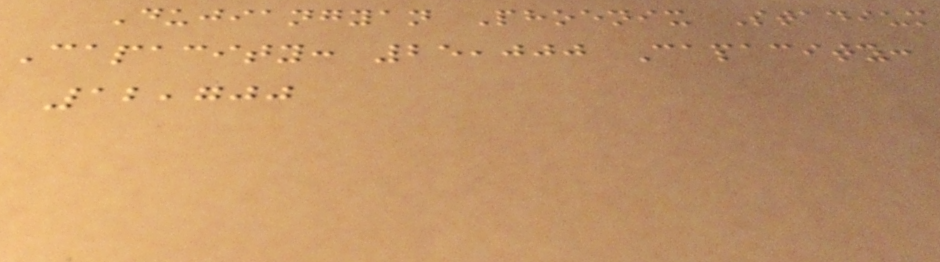Dujiangyan Phoenix Stadium
Capacity: 25,000 Capacity:
12,700
